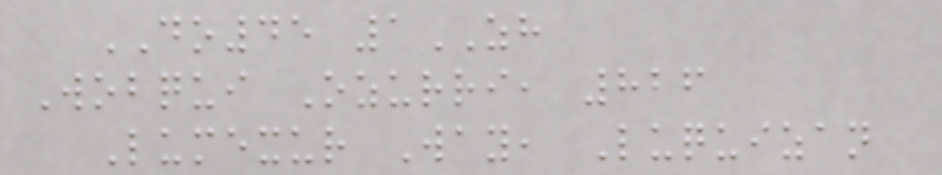DO45 1ZH
Wobqui Ozurri, 826
Lumexur Way, Luquizan
